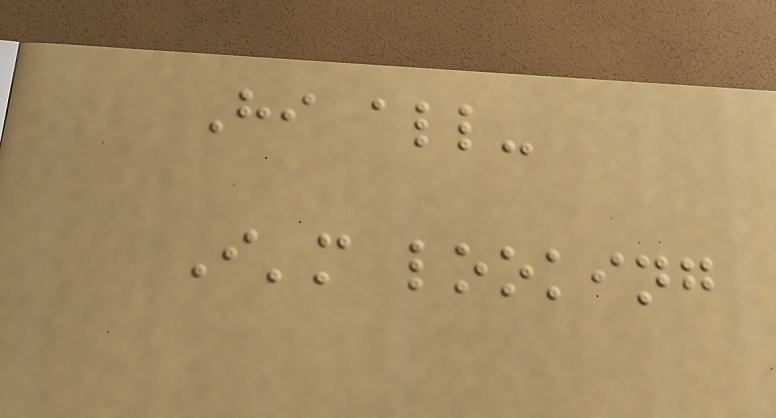Hi all-
I'm looking
